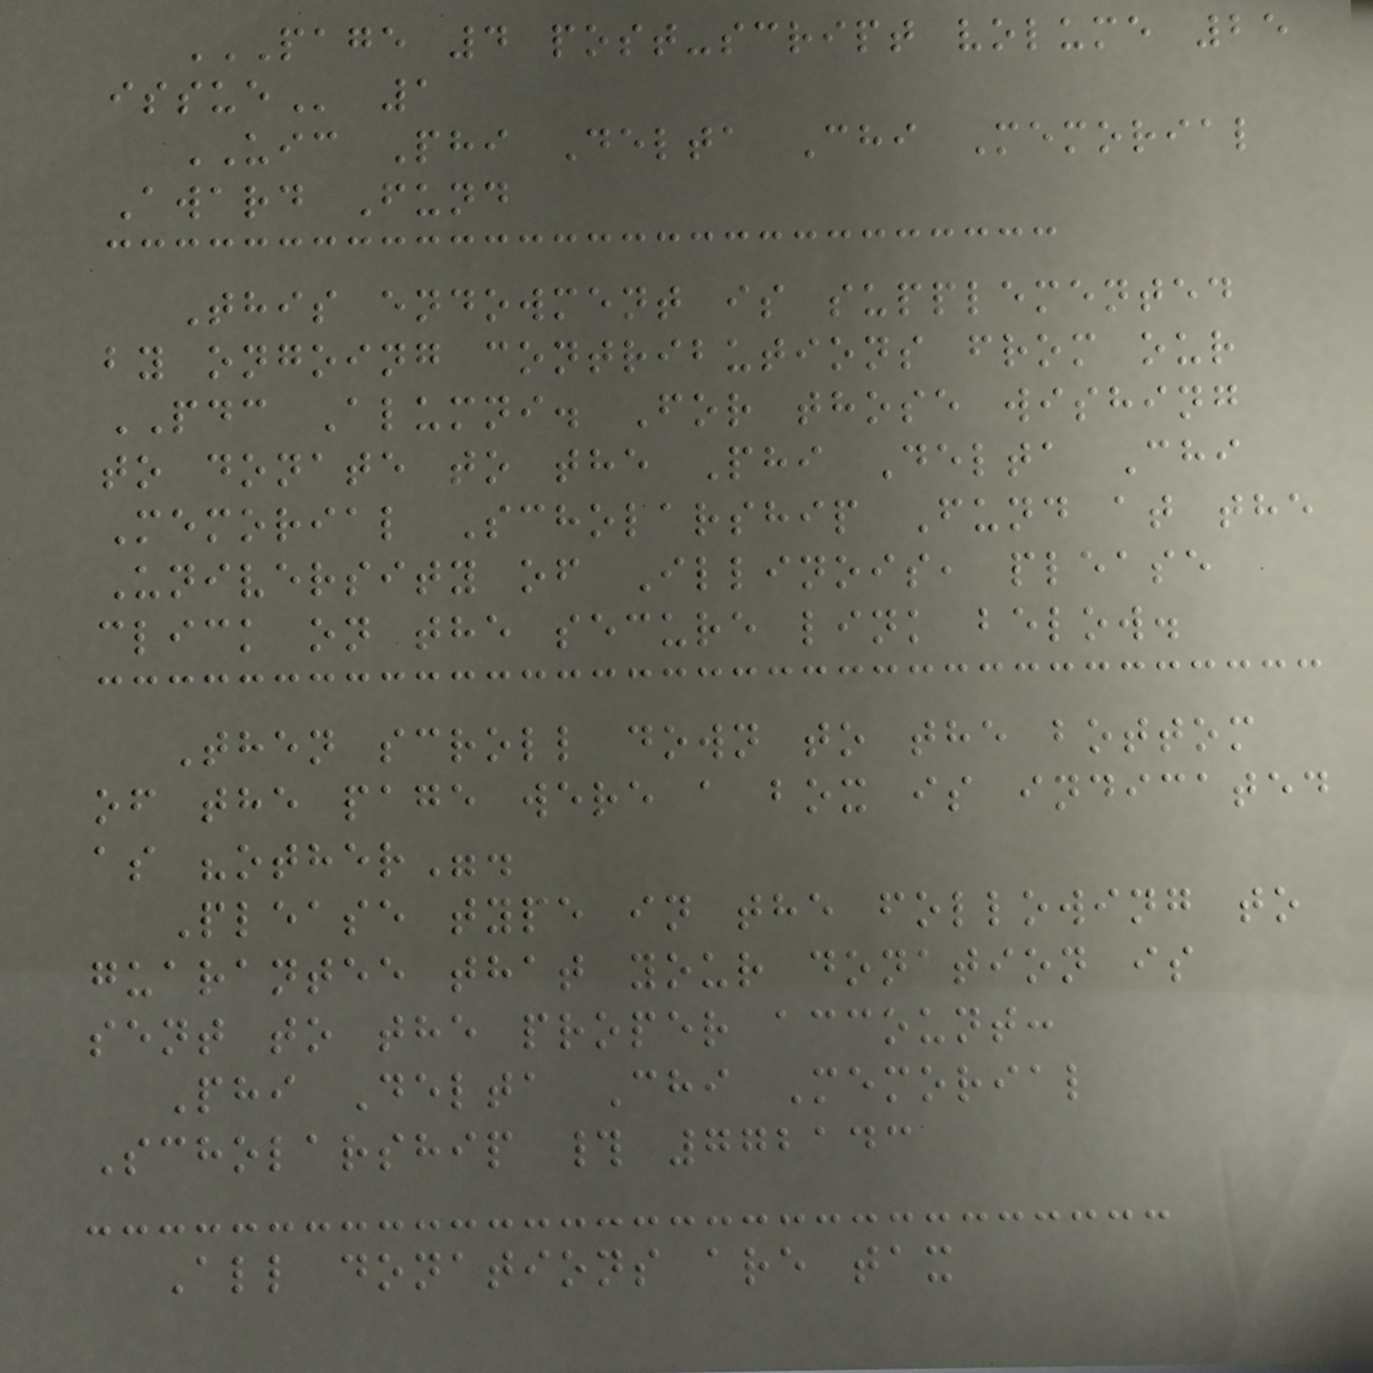PAGE 4 POST-SCRIPT VOLUME 25
ISSUE 1
UIC Phi Delta Chi Memorial
Award Fund
This endowment is supplemented
by ongoing contributions from our
PDC Alumni. For those wishing
to donate to the Phi Delta Chi
Memorial Scholarship Fund at the
University of Illinois, please
click on the secure link below.
Then scroll down to the bottom
of the page were a box is indicated
as "other".
Please type in the following to
guarantee that your donation is
sent to the proper account:
Phi Delta Chi Memorial
Scholarship # 772143
All donations are tax
